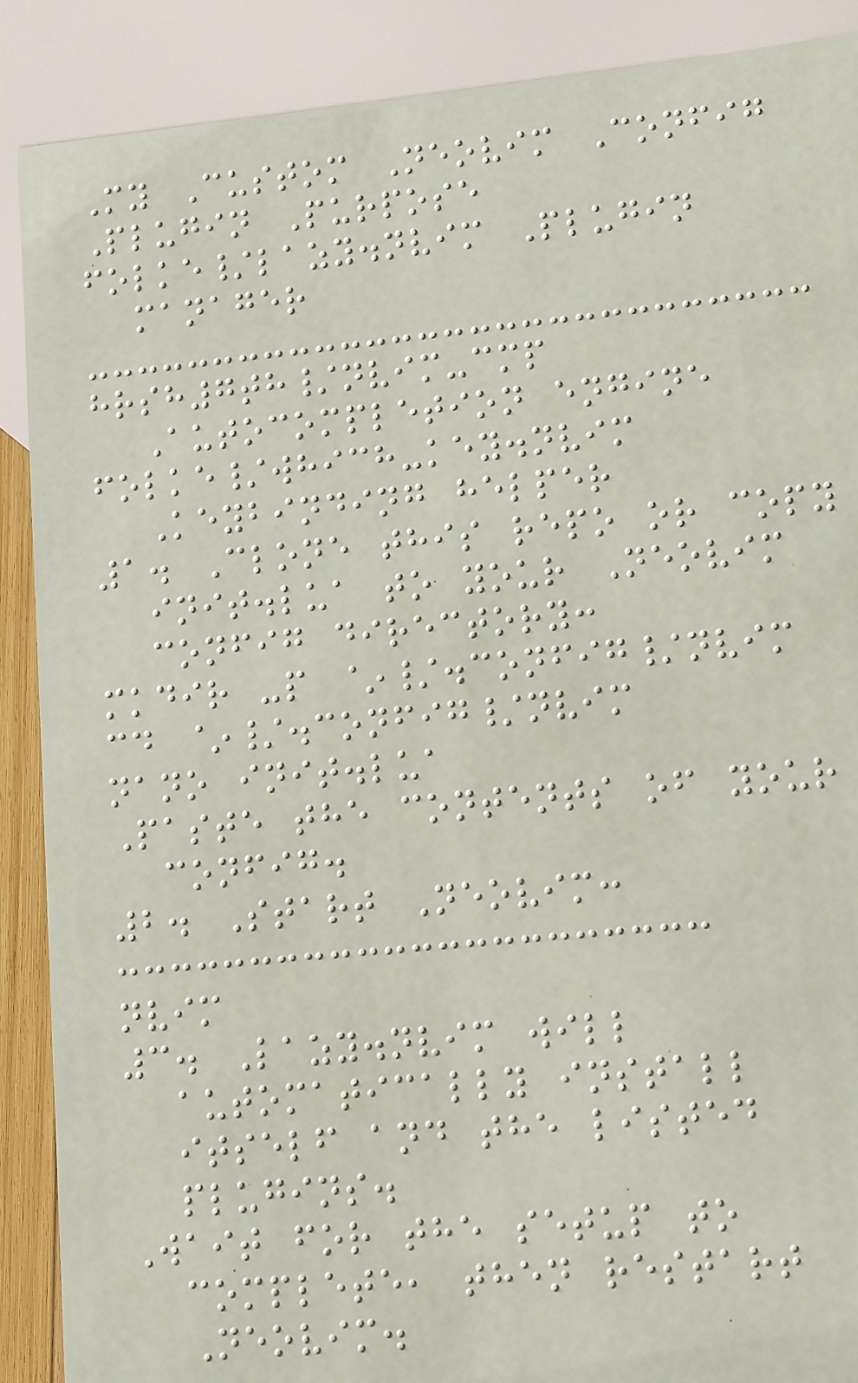My Custom Neovim Config
Plugin Purpose
folke/lazy.nvim Plugin
manager
hrsh7th/nvim-cmp
Autocompletion engine
folke/which-key.nvim
Keybinding helper
1. Clone this repo or copy
init.lua to your Neovim
config directory:
mkdir -p ~/.config/nvim
cd ~/.config/nvim
nano init.lua
Paste the contents of your
config.
2. Start Neovim:
nvim
3. Lazy.nvim will
automatically install
itself and the listed
plugins.
Wait for the setup to
complete, then restart
Neovim.
